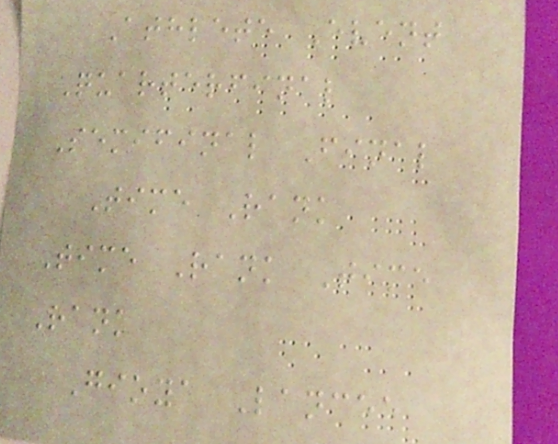Athlete Event
Quarterfinal
Semifinal Final
Time Rank
Time Rank Time
Rank
Gioya Lancee
